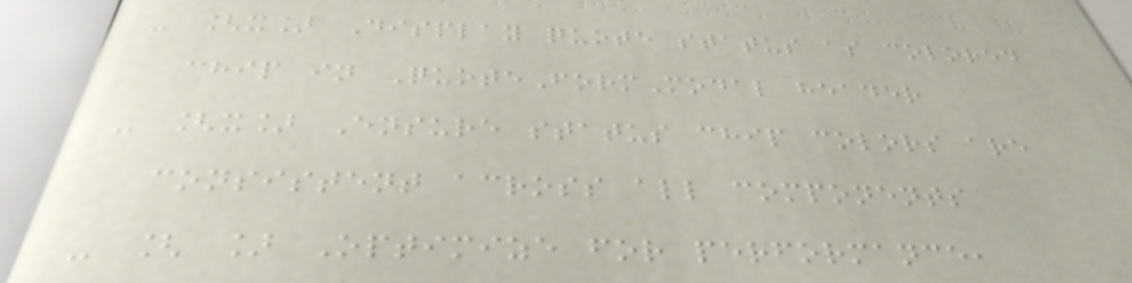- [x] Display quote status as colored
chip in QuoteFormModal header
- [x] Ensure status chip colors are
consistent across all components
- [ ] Optimize for performance,
